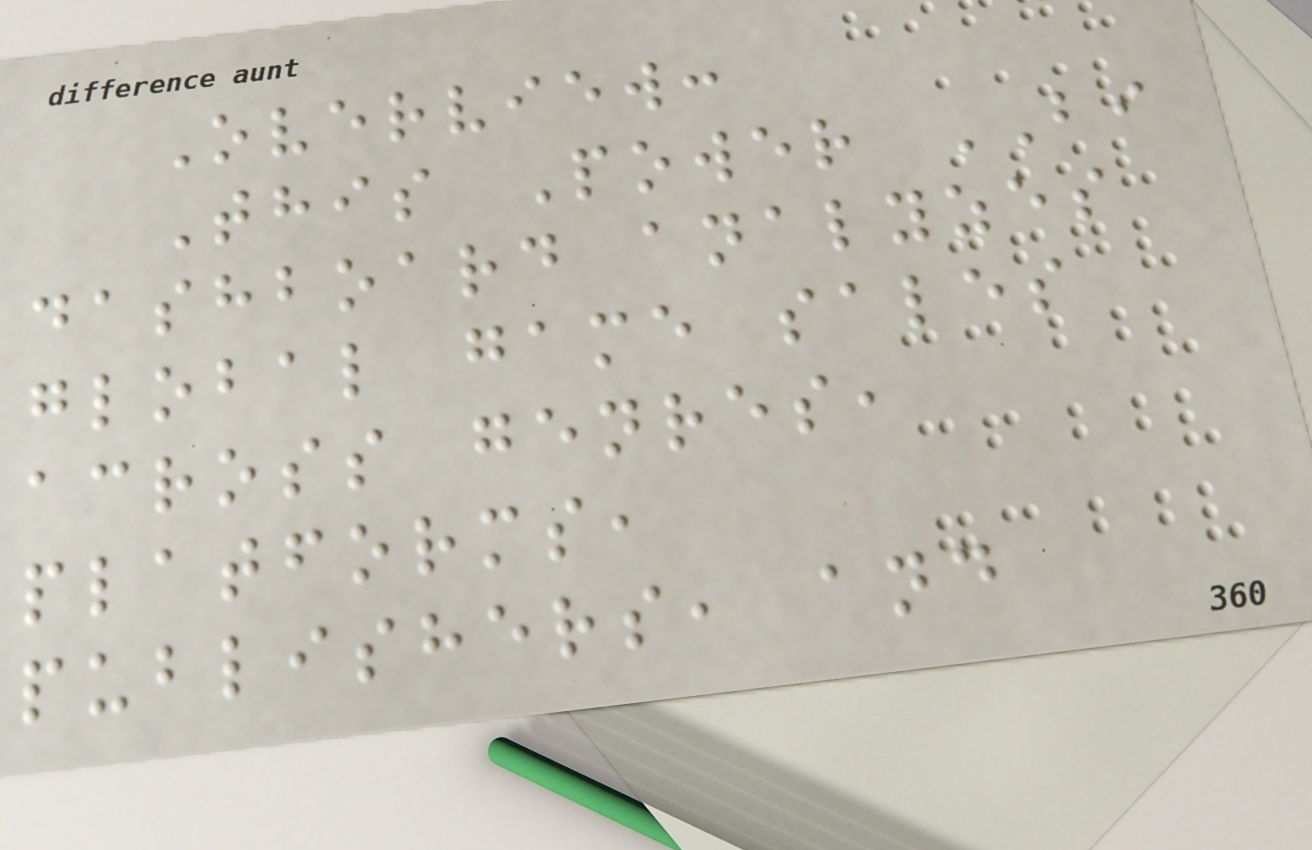Overview:
This Power BI
dashboard analyzes
global game sales
across genres,
platforms,
publishers, and
